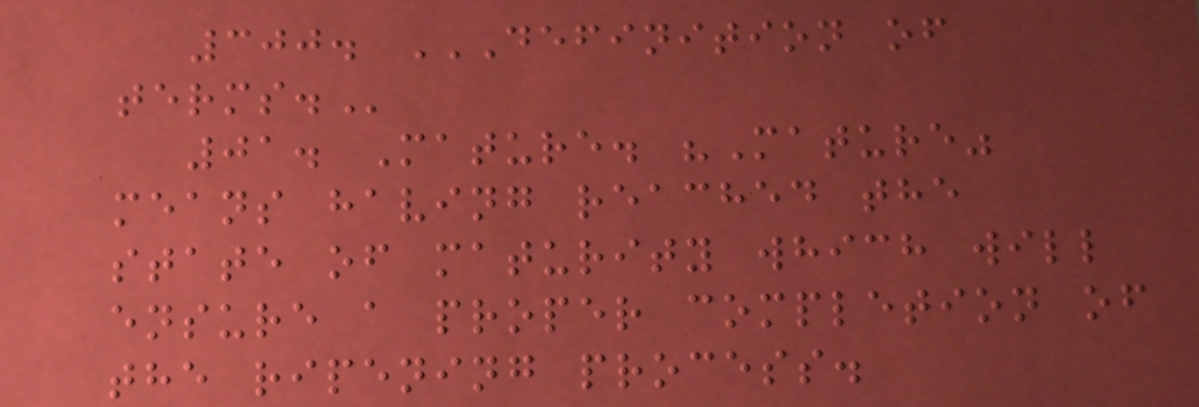300. DEFINITION OF
TERMS.
01. Mature. "Mature"
means having reached the
state of maturity which will
ensure a proper completion of
the ripening process.
